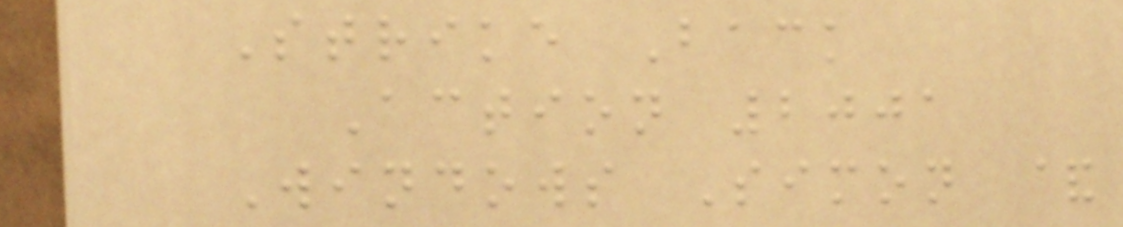Strike Back
Action 2001
Windows Simon &
